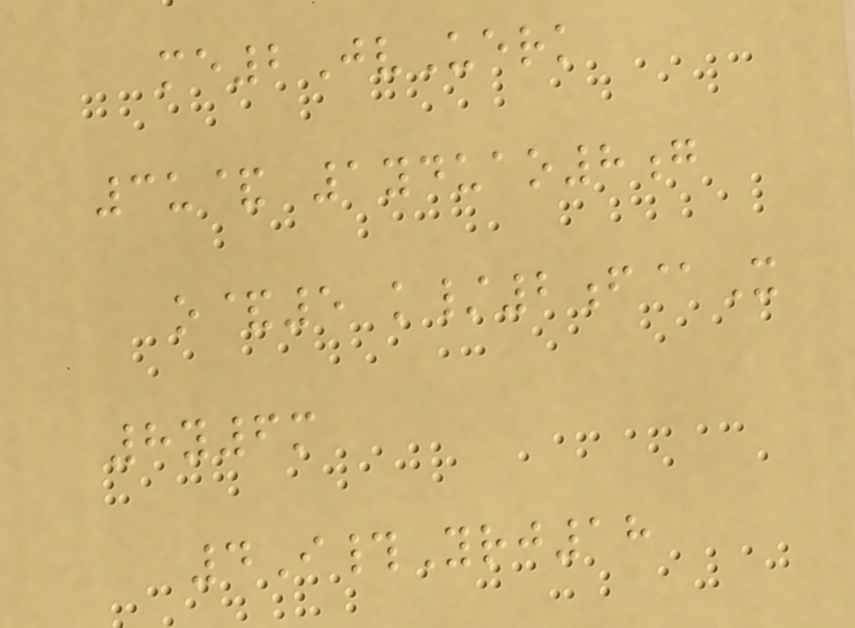me2JvUerk
3u& 1yduao8g
o&5 k/2f@X
8y6m
4I#Yrj18
